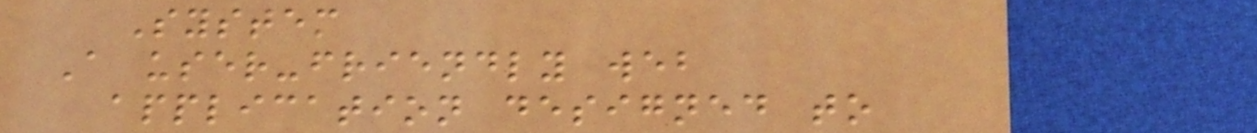System
A user-friendly web
application designed to
